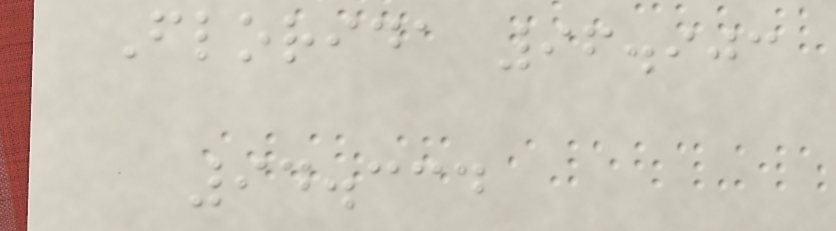Florida 96.903
94.334
